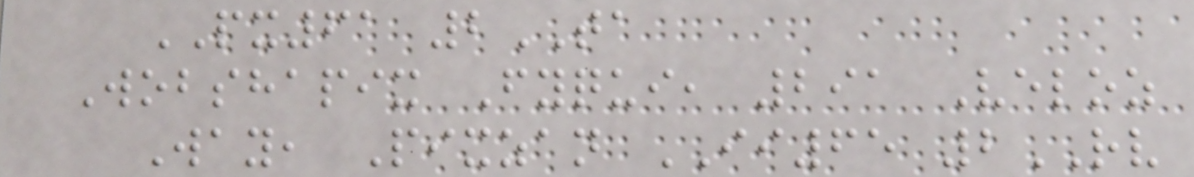PX61 2TA
Wobshapix Fyqui, 291 Veloz
Way, Pixzan II65 2RV
